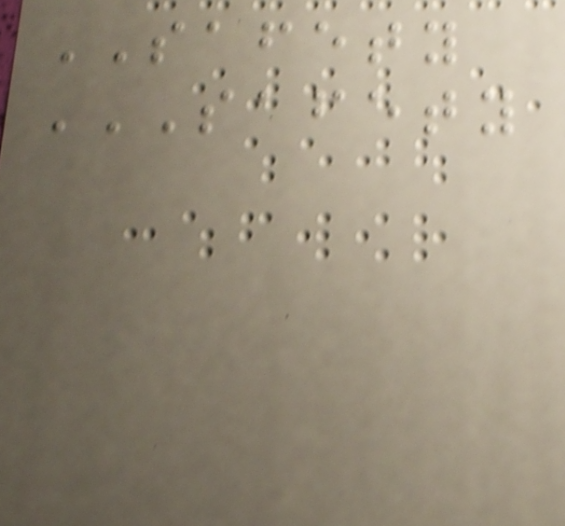SAFETY
SAFETY
